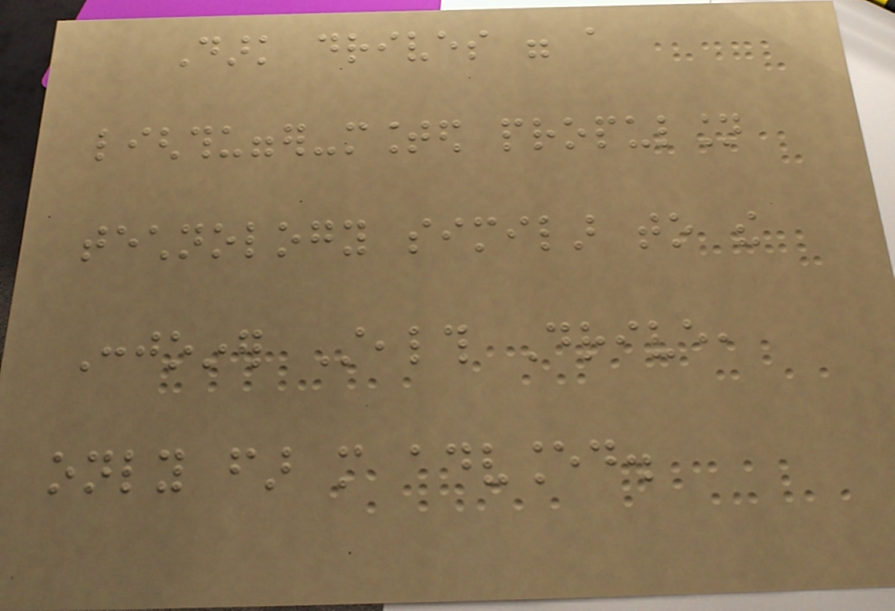Dark drives were a
lighthugger-mounted propulsion
technology similar to the
Conjoiner Stealth Drive,
only far more advanced.
